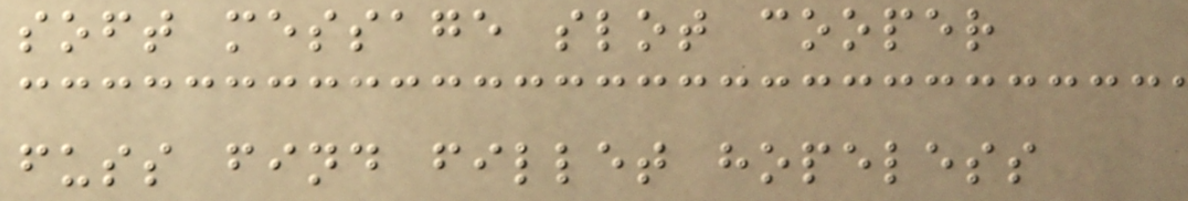soft message slot cooper
fuss find fillet hopeless
